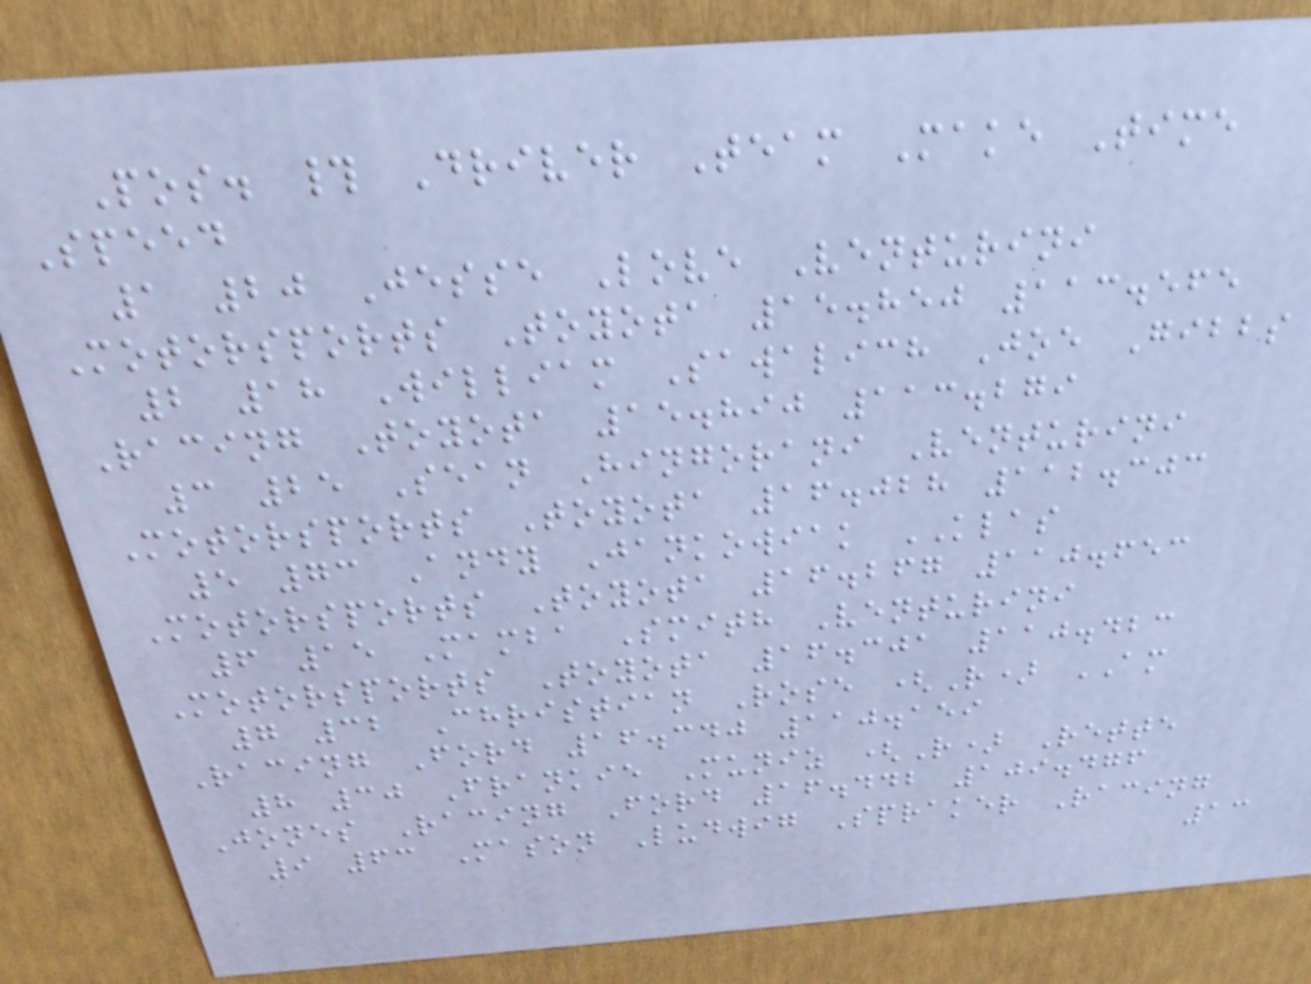Pos. # Driver Team Make Time
Speed
1 20 Jesse Love Venturini
Motorsports Toyota 15.850 113.565
2 18 William Sawalich Joe Gibbs
Racing Toyota 15.890 113.279
3 25 Sean Hingorani Venturini
Motorsports Toyota 16.028 112.303
5 73 Andy Jankowiak KLAS
Motorsports Toyota 16.267 110.653
6 15 Mamba Smith Venturini
Motorsports Toyota 16.301 110.423
7 32 Christian Rose (R) AM
Racing Ford 16.340 110.159
8 30 Frankie Muniz (R) Rette
Jones Racing Ford 16.442 109.476
9 63 Mason Ludwig Spraker Racing
13
